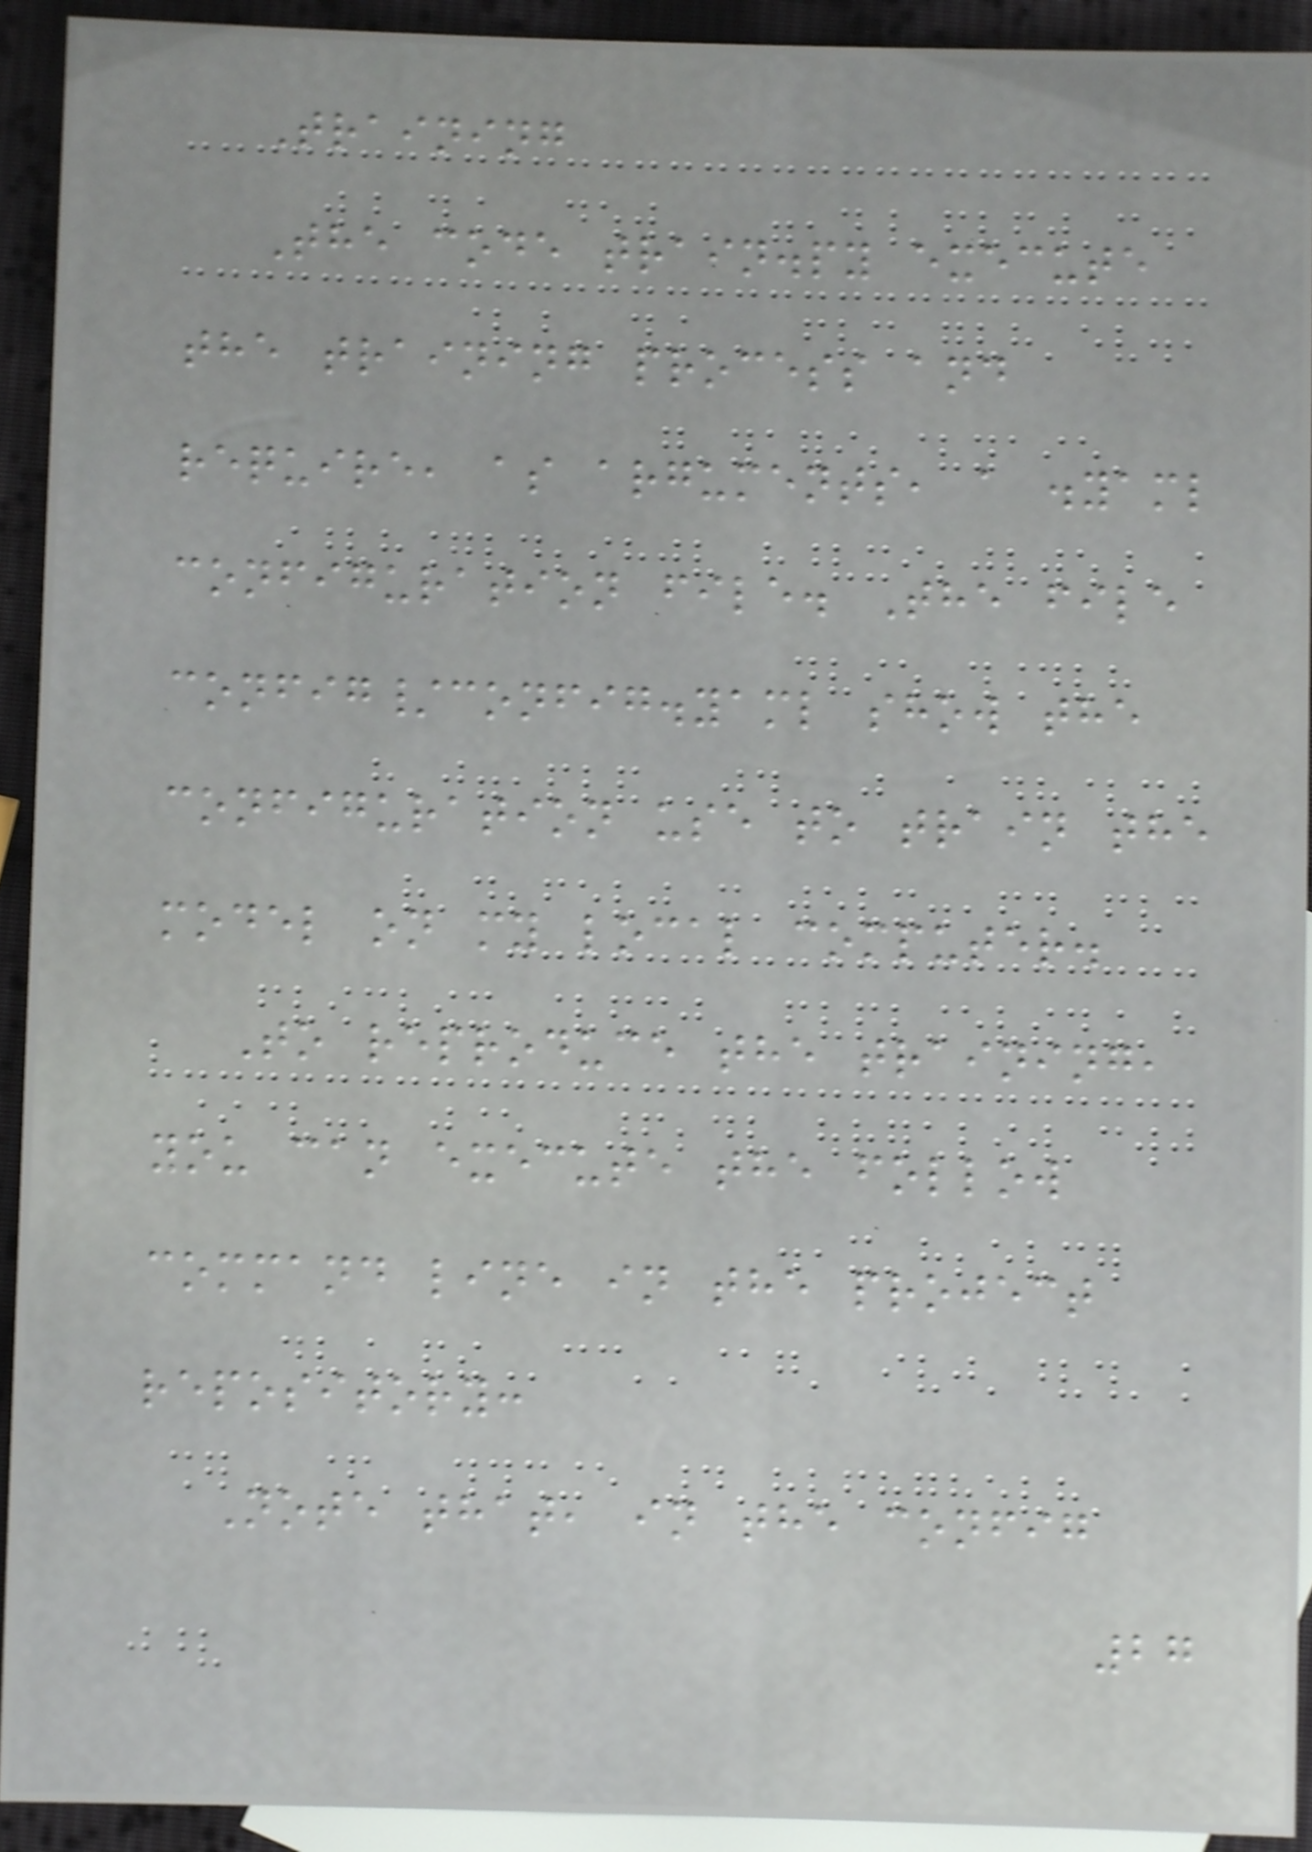Training
The code train.py execute
the training process and
require, as arguments, a .yaml
configuration file. The file
config/config.yaml show the
configuration use to train the
model on my local computer.
To reproduce the training,
you can execute the follow
command line in the project
repository:
Note that, in the config
27
